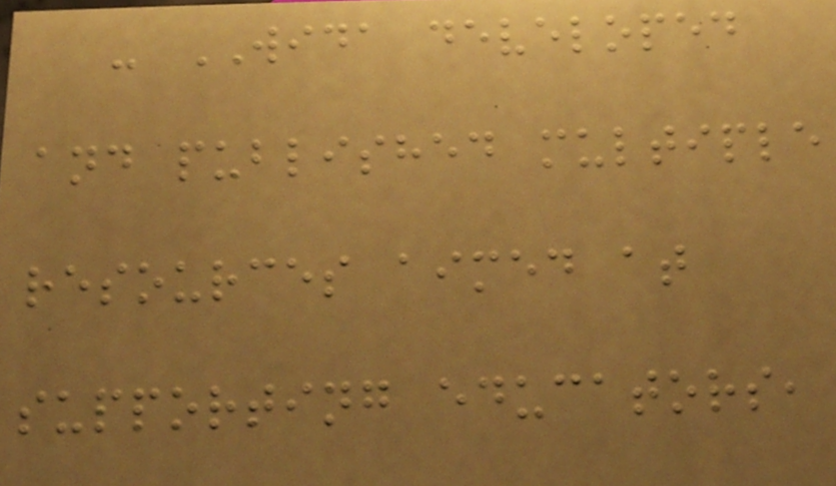- WIDA developed
and published multiple
resources aimed at
supporting educators,
